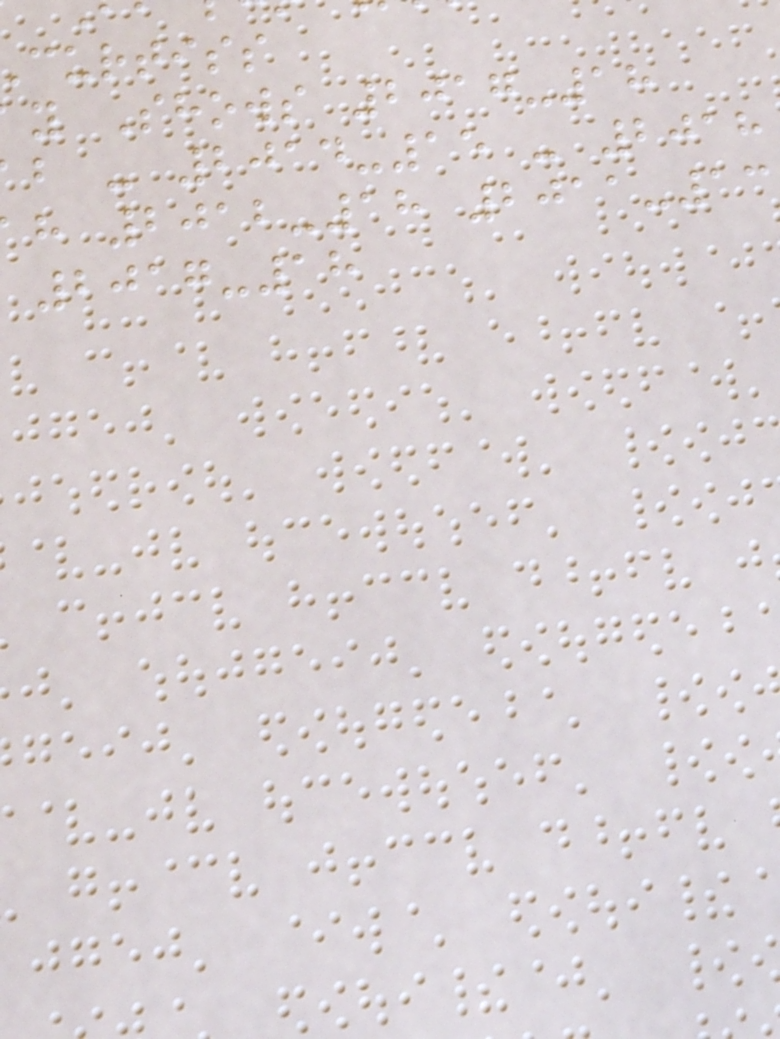curtiss
y Shows 2017-18
b - 2014-15 - 2018
h 2012-18 2011-13
2017-18
